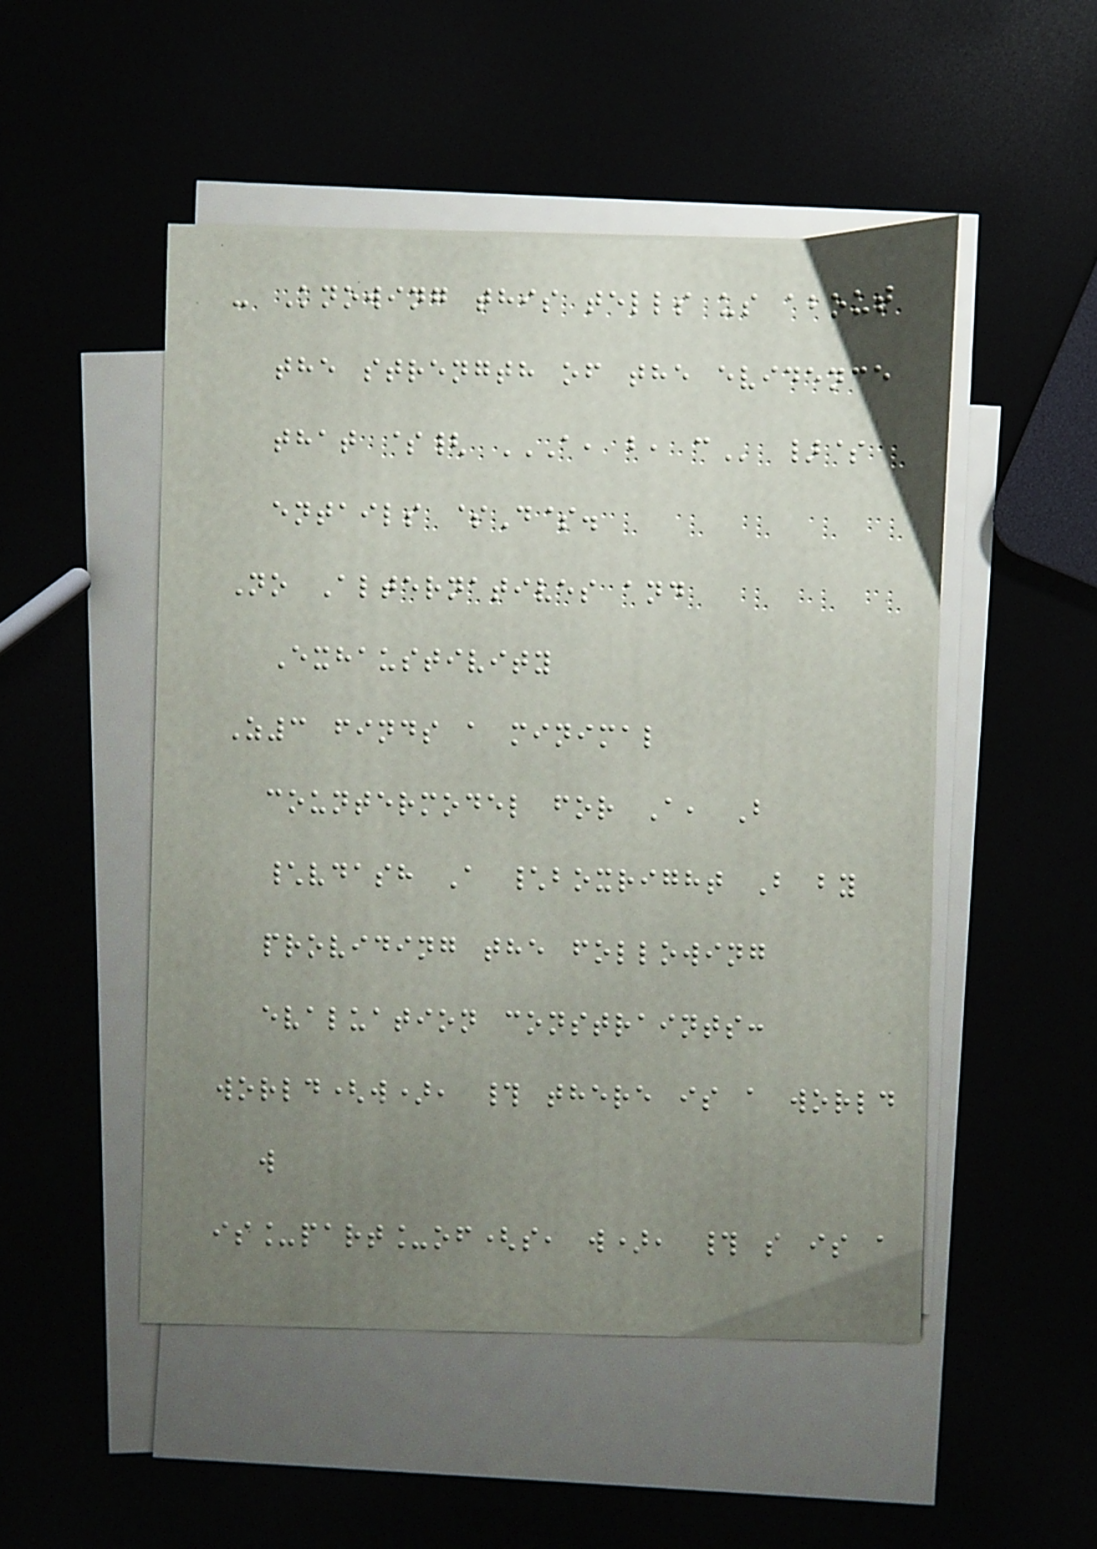- Knowing this tells us about
the strength of the evidence
that ${ A, B, C }$
entails $D$.
No Alternatives and
Exhaustivity
Z3 finds a minimal
countermodel for A, B
\vdash A \boxright B by
providing the following
evaluation constraints:
world(w), # there is a world
w
is_part_of(s, w), # s is a
